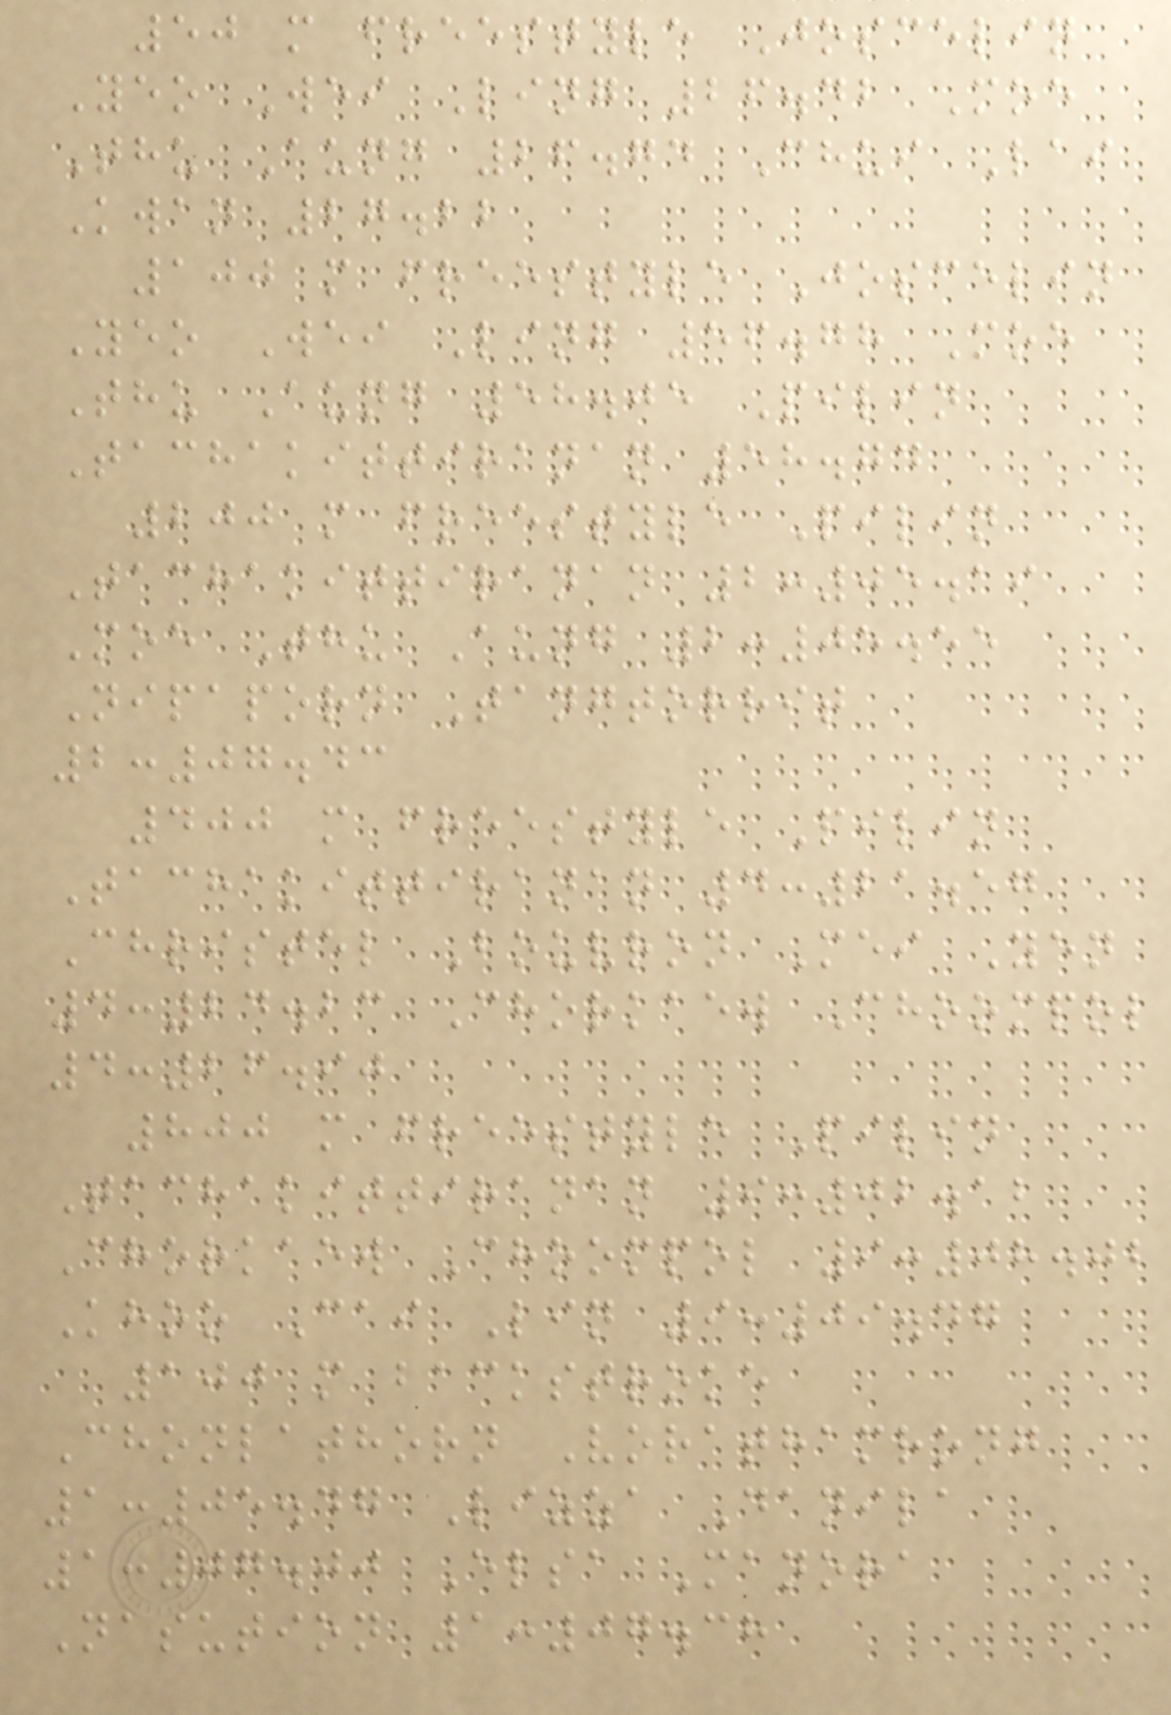50 m freestyle Joscelin
Yeo Wei Ling 26.42 Moe
Thu Aung 26.74 Chui Lai
Kwan 27.22
100 m freestyle Joscelin
Yeo Wei Ling 56.78 Moe
Thu Aung 58.05 Pilin
Tachakittiranan 58.74
200 m freestyle Pilin
Tachakittiranan 2:05.19
Moe Thu Aung 2:05.55
Nipaporn Tangtorrit
2:07.43
400 m freestyle Pilin
Tachakittiranan 4:21.57
Christel Bouvron Mei Yen
4:24.23 Chorkaew Choompol
4:26.90
800 m freestyle Pilin
Tachakittiranan 9:02.12
Chorkaew Choompol 9:08.02
Khoo Cai Lin 9:09.47
100 m backstroke
Chonlathorn Vorathamrong
1:05.47 Lizza Danila
1:07.00 Elsa Manora
Nasution 1:07.38
